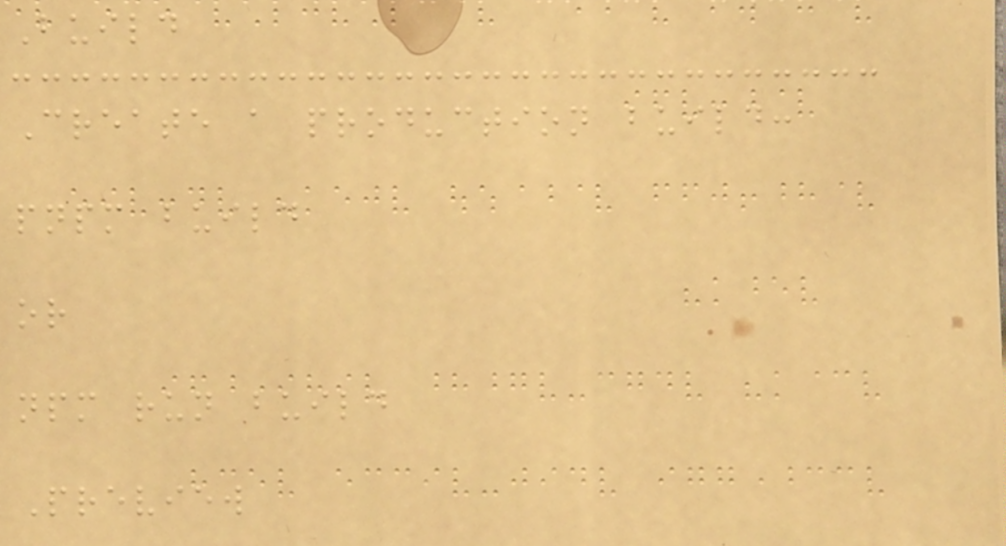Build
Create a production build:
pnpm build
or
npm run build
Preview
